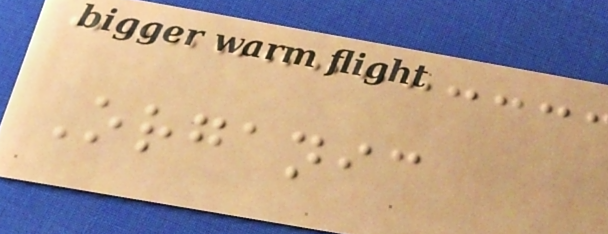Organic
